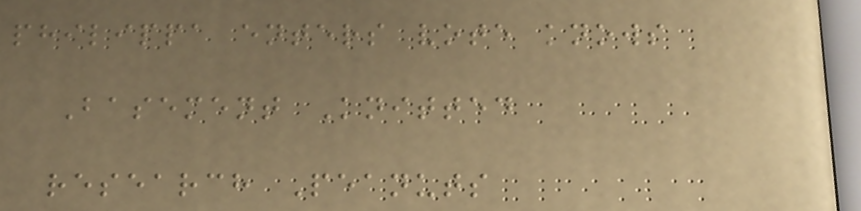philippa enters vote knows
Basement Knitted
research Peanuts
